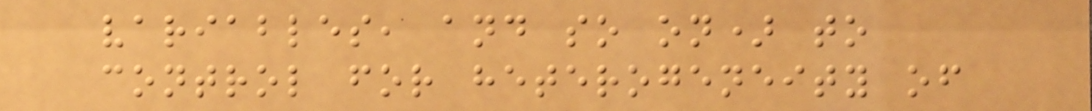variables, and so on) to
control for heterogeneity of
